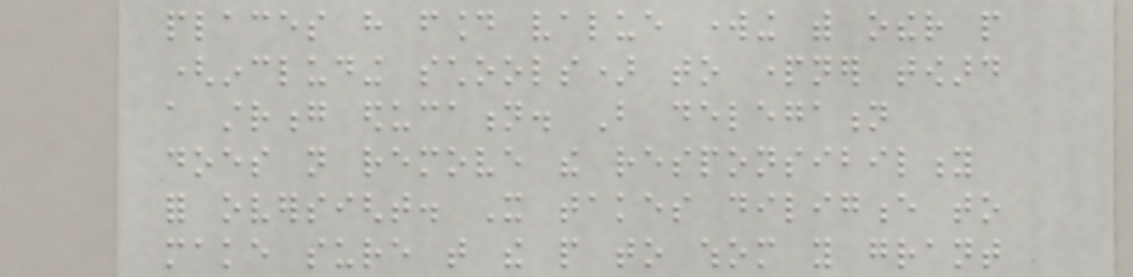places have found value working with other people
(including schools) to partner toward
a strong education. But delegation
does not remove the responsibility
for oversight. It takes diligence to
make sure that the people to whom you grant
